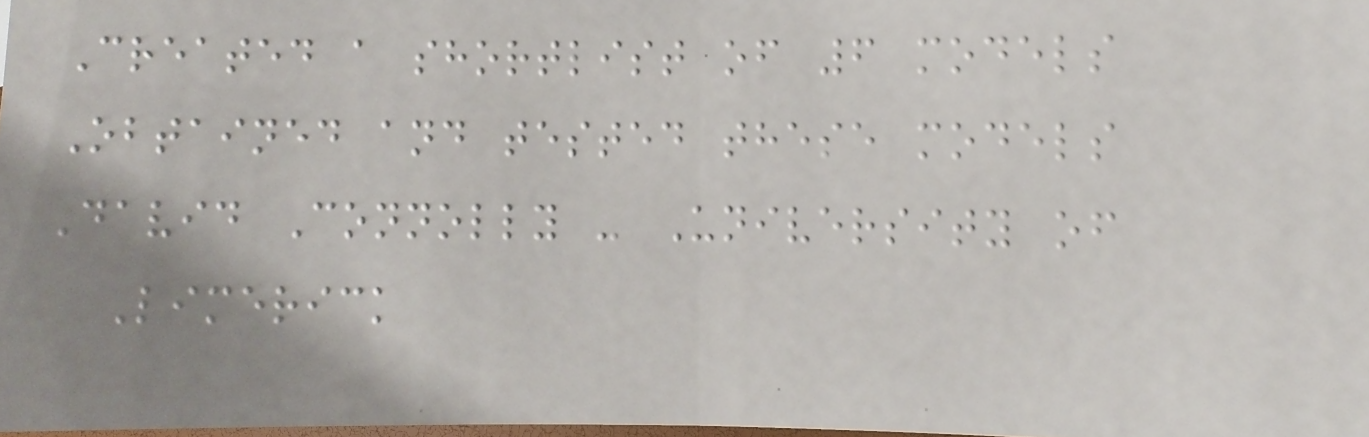Created a shortlist of 6 models
Obtained and tested these models
David Connolly - University of
Limerick
